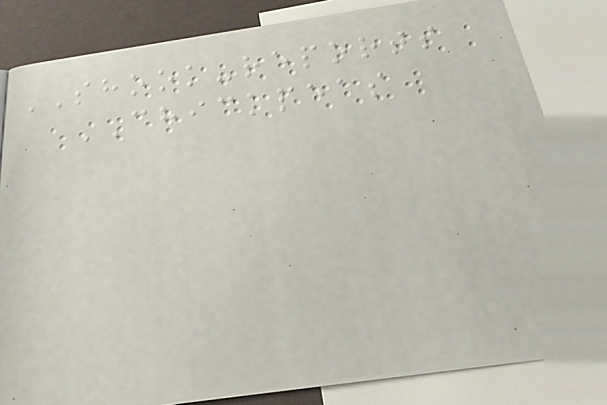SHOOK-reports
CHICKPEAS
